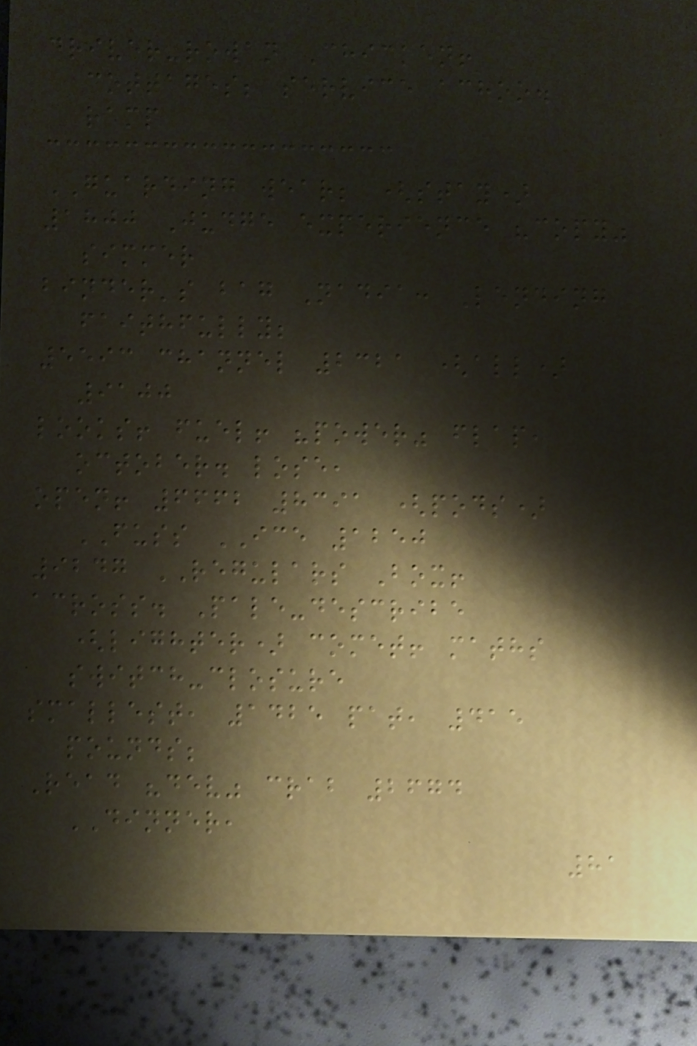driver-rowan Chicken!
cottages; service achoo.
ramp
GUARDING wear; (stay)
1800 Judge experience "copy"
simmer
binder's bag Nadia: Lending
faithfully;
5593 channel 2321 (all)
9100
looks! fuel! "power" flap,
october. lose,
open! 6662 8391 (pods)
FUSS ICE 1250
9247 REGULARS Box!
across. Pale-describe
(lighter) comet! maths
switch-closure
smallest, 1425 pat, 415
pounds;
Read "dev" crab 2674
DINNER,
81
